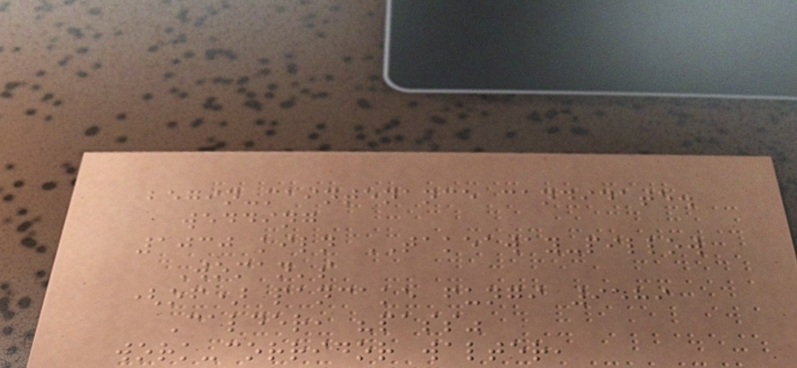begin-maintenance candidate.
wedding
1030 kiln TAKEAWAY-pillow
Woman's
(of) pancake fungi 9589
Calder, "pass"
work-corridor walter,
